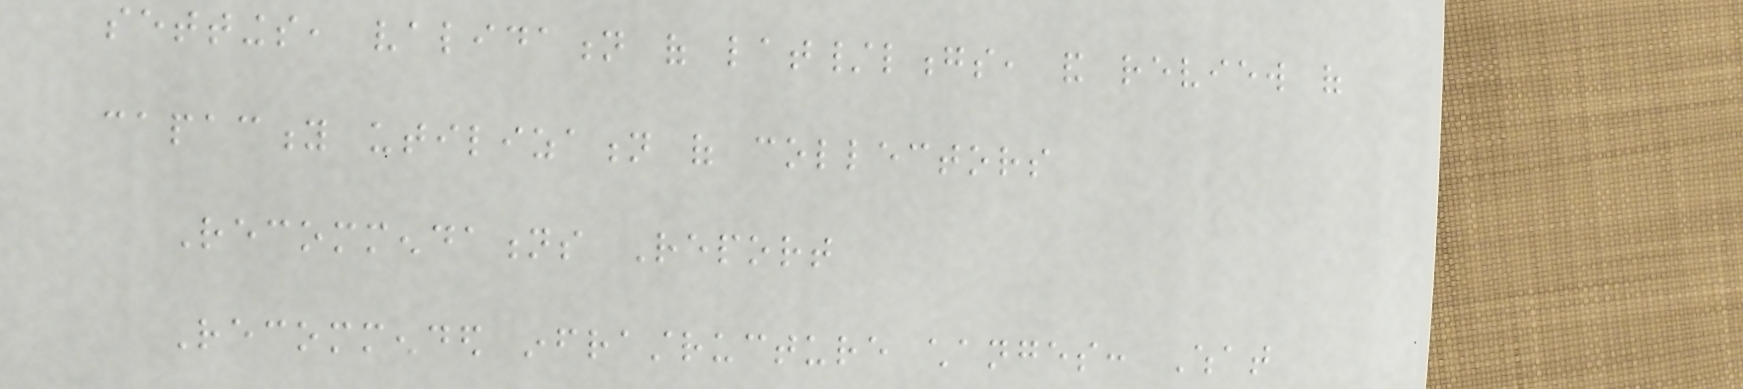settings, validation of lat/longs, and review of
capacity utilization of collectors
Recommendations Report
Recommended infrastructure changes: What
